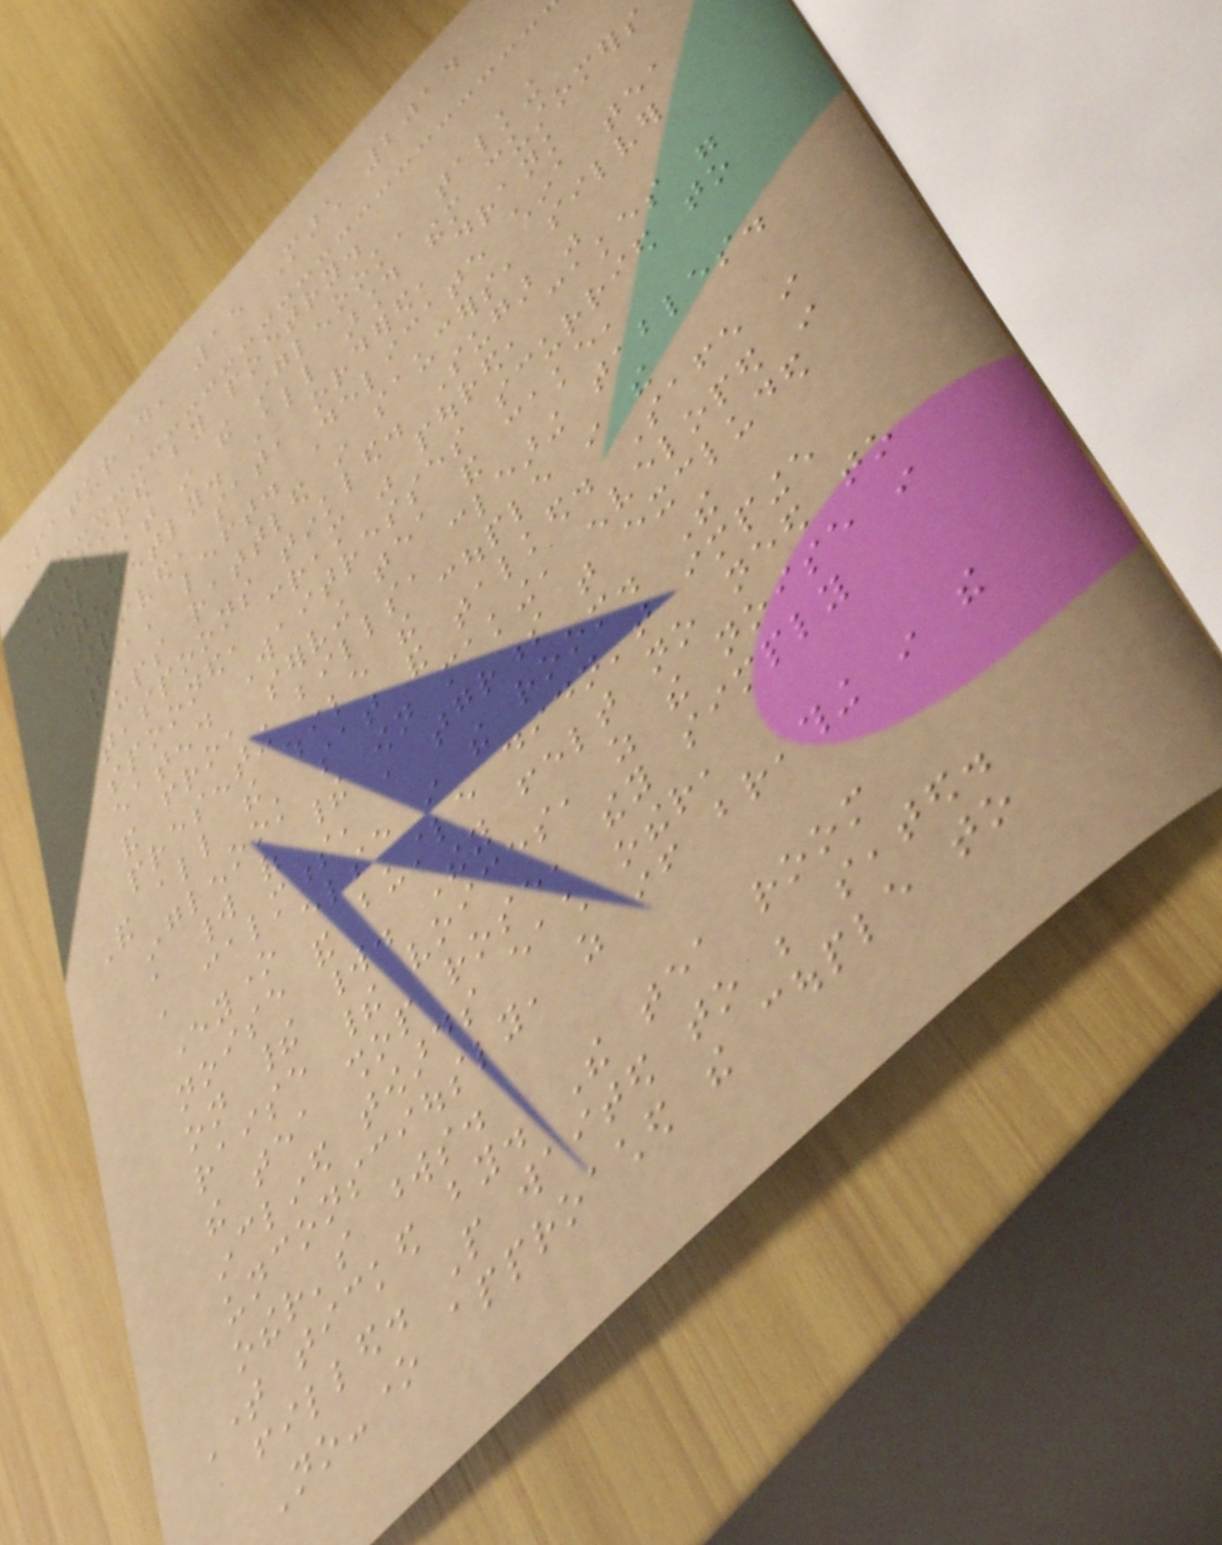Saturday, 15 March 2014
Inspired by poetry.
They sat in the inglenook, talking
quietly. All around them customers
arrived, sat, ordered, drank
tea, left. Delicate china tea
cups rattled in saucers, silver
teaspoons tinkled. Sugar was
spooned, cream was poured, cakes were
eaten. Waitresses scurried to
and fro, serving tea and cake,
presenting bills, clearing tables.
And all the while the couple in the
inglenook sat and talked. Safe in
a world of their own making, enveloped in
a calmness, a togetherness that excluded
everyone else in the room. The
noise and bustle didn't impinge
on their world. They felt no need to
raise their voices, as the noise in
the tea shop rose, they simply
inclined towards each other,
unconsciously, as if breathing in the
other's words.
Time ticked by. The tea room
filled. People waited to be seated.
No-one approached the couple to
